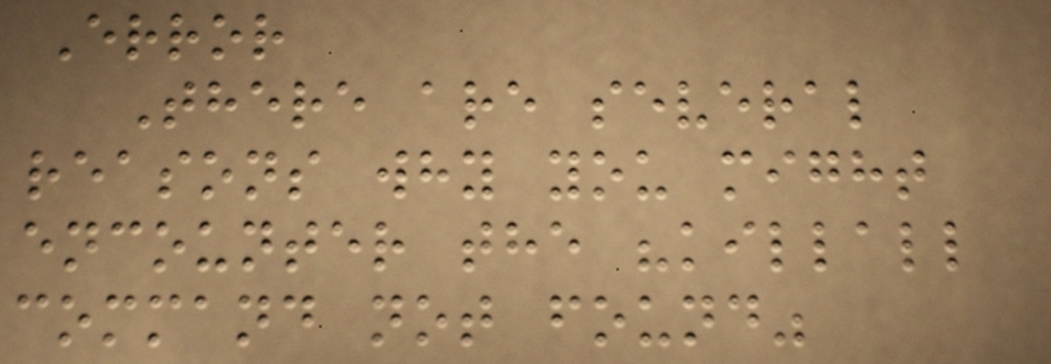Error
There are several
reasons why you might
encounter the "killall
command not found"
